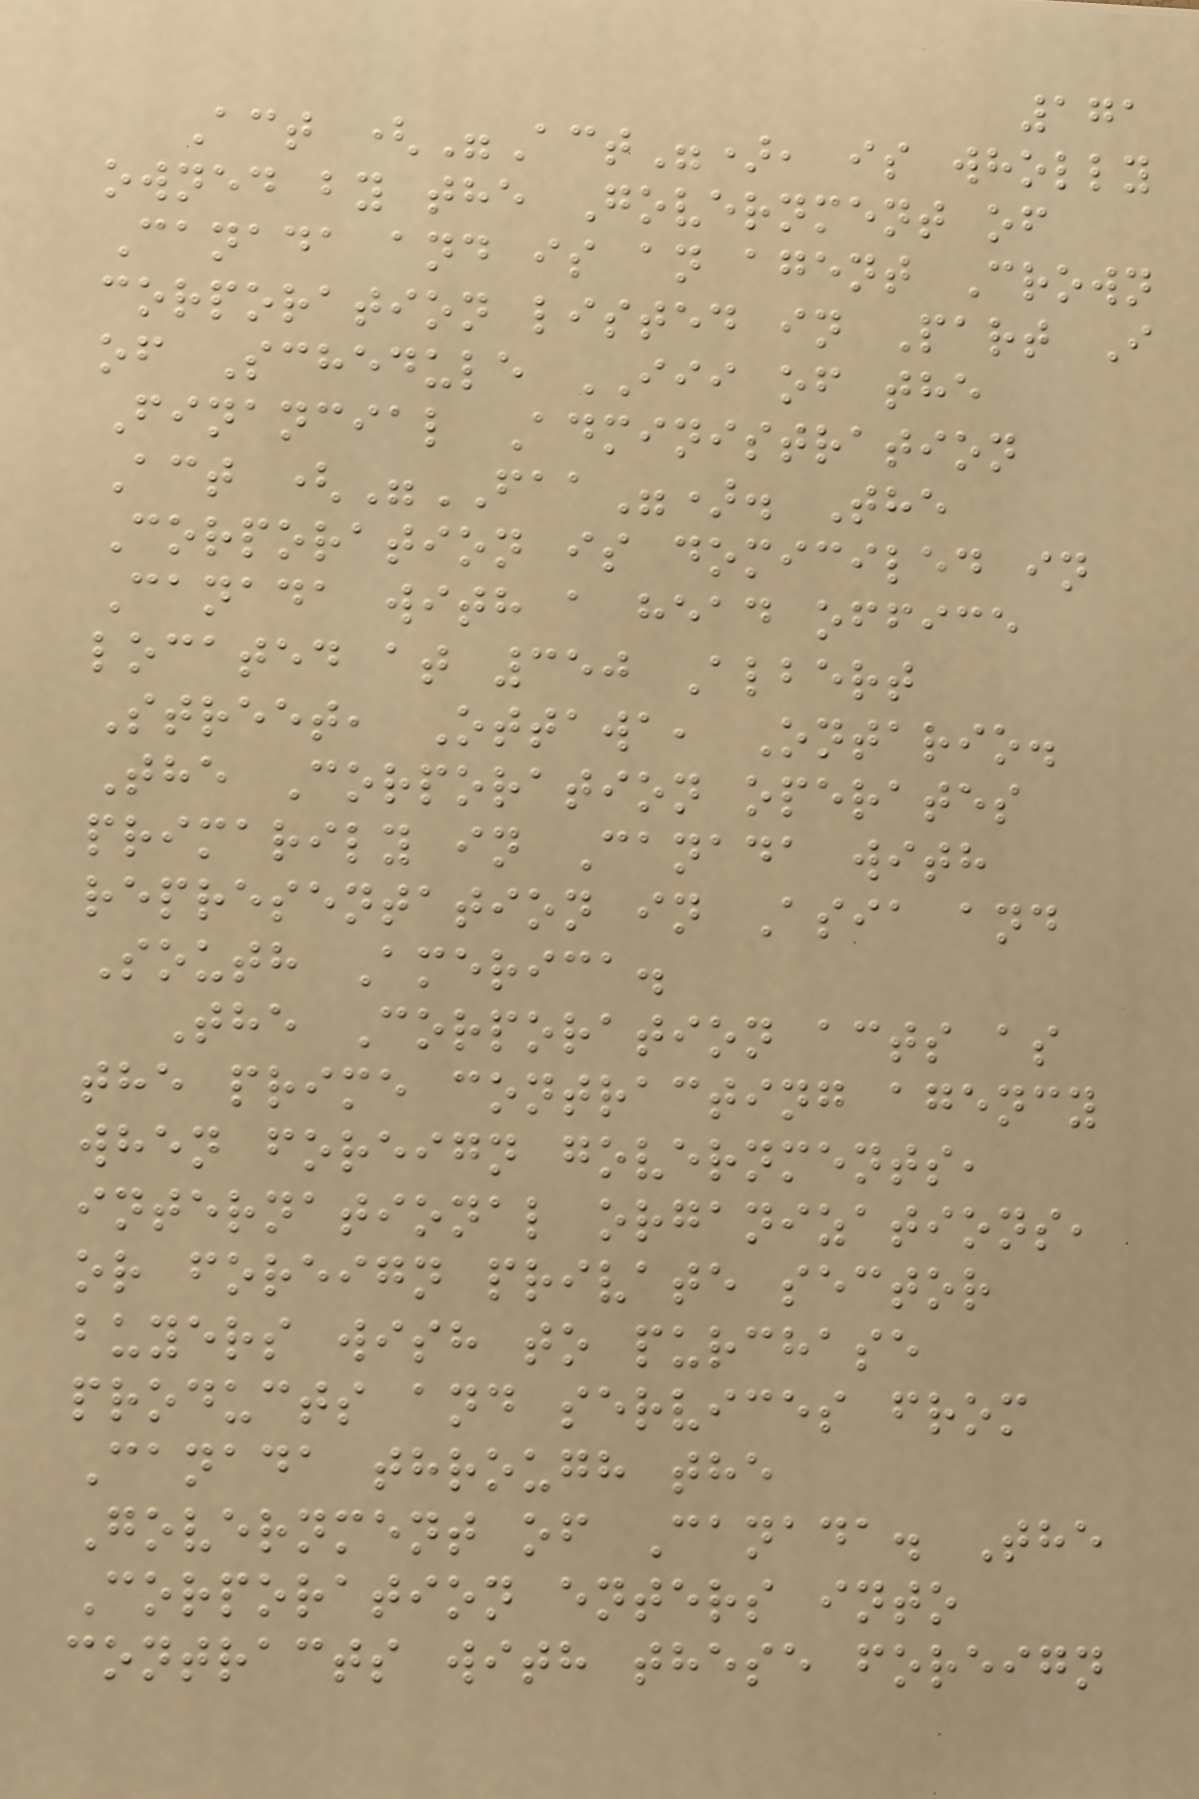171
Act ("Act"), is wholly
owned by the Government of
Canada and is an agent Crown
corporation listed in Part I
of Schedule III of the
Financial Administration
Act ("FAA"). The
Corporation is domiciled in
Canada with a head office
located at 350 Albert
Street, Ottawa, Ontario.
The Corporation operates
primarily in Canada with
representation in Asia and
South America.
The Corporation acts as
the prime contracting agency
when foreign governments,
international organizations,
or foreign private sector
buyers wish to purchase
products and services from
Canada through the
Government of Canada. The
Corporation enters into
contracts with these foreign
